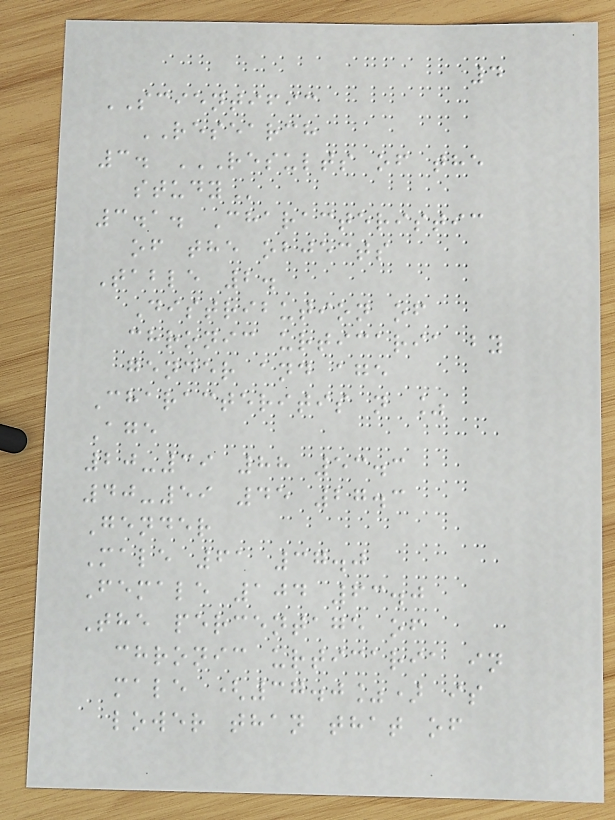4
SCIENTIFIC
RESEARCH
3. RESULTS OF THE
STUDY
3.1. Characteristic
of the objects
Table 2.
Distribution of
chronic urticaria by
gender and age
Characteritis n %
Age
20-39 88 53.3
40-59 45 27.3
Gender
Male 61 37.0
Female 104 63.0
The percentage of
chronic urticaria in
male (37.0%) is
lower than that of
